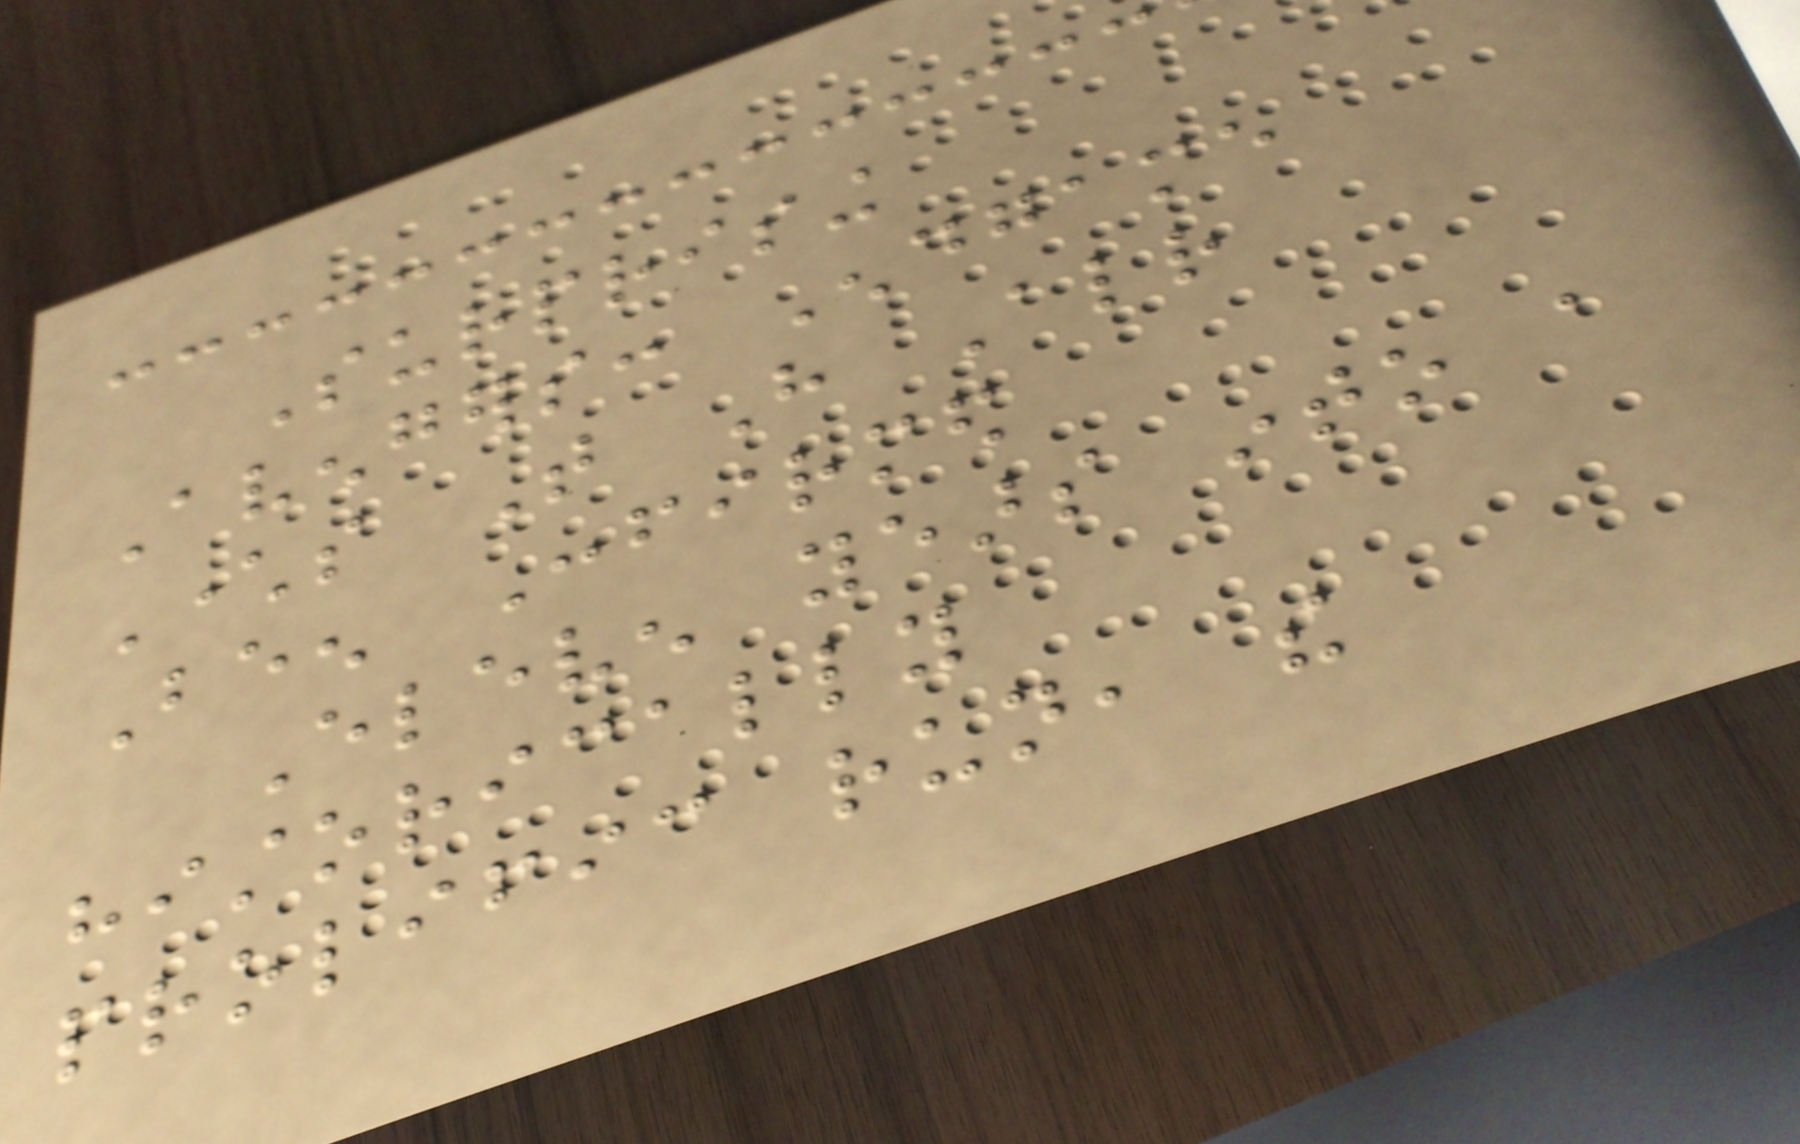Surprising
Avengers: Endgame
Characters That Have Already
Been Confirmed
Eleven years into a
historically
prolific run, the
